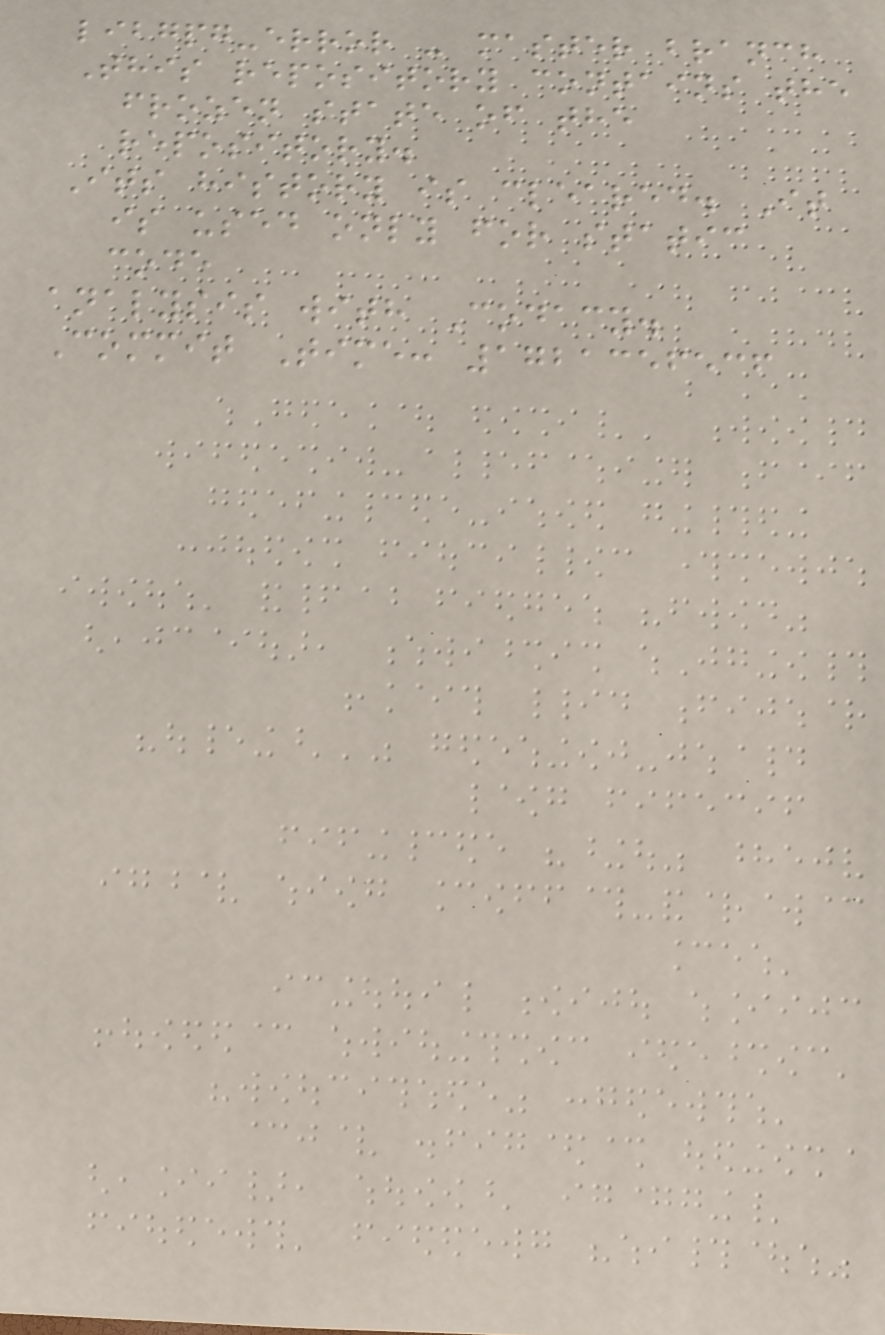libgpg-error - master branch
This repository contains the
frozen state of the
repository.
Its history is cleared. It
is used only for static
code
analysis with Codacy.
Commit Time: 1721356536
